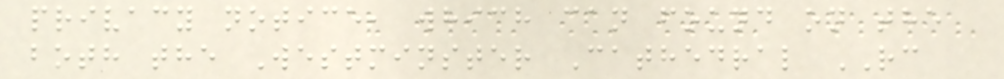privacy notice, which can found on the
both the Westminster Cathedral RC
